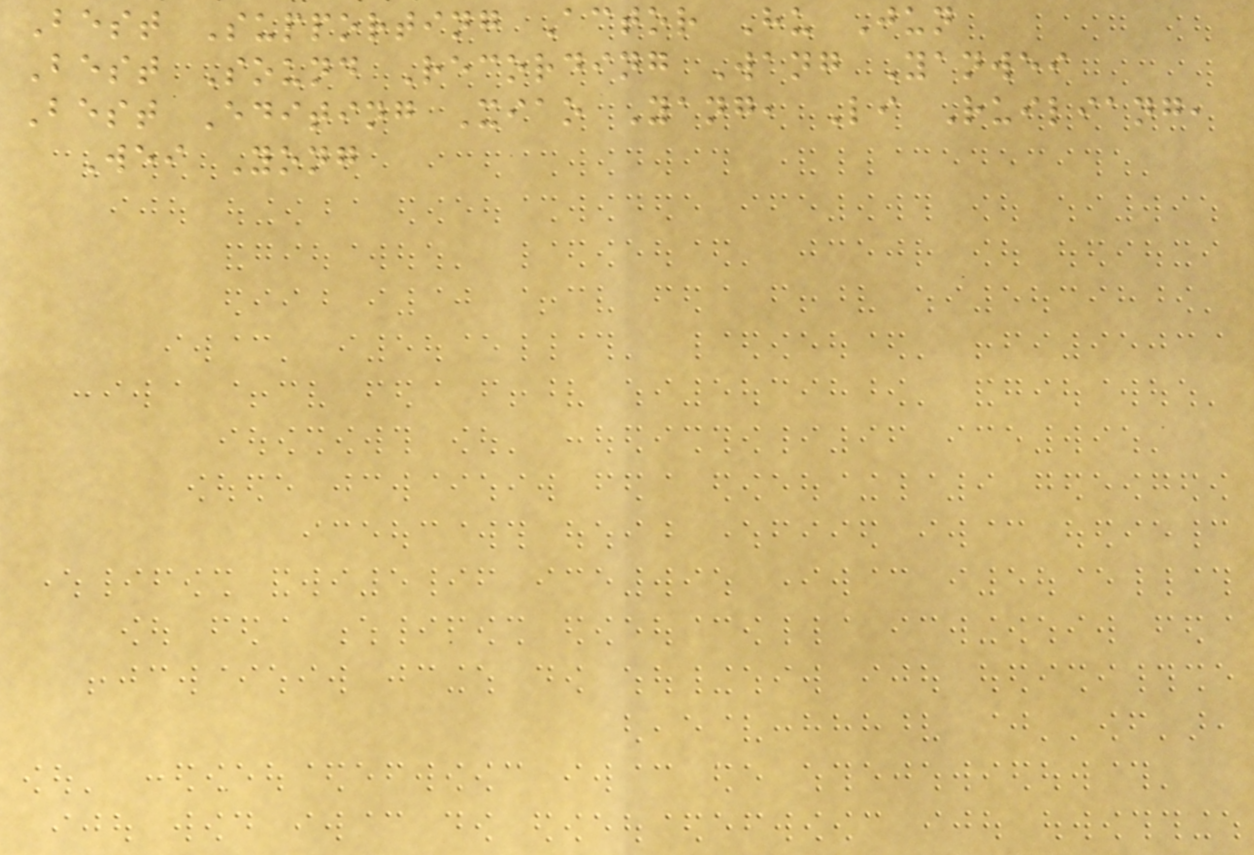Best Supporting Actor Hu Jun
Best Sound Recording Wang Yanwei
Best Editing Xiao Yang, Li Ruiliang,
Wei Yong
